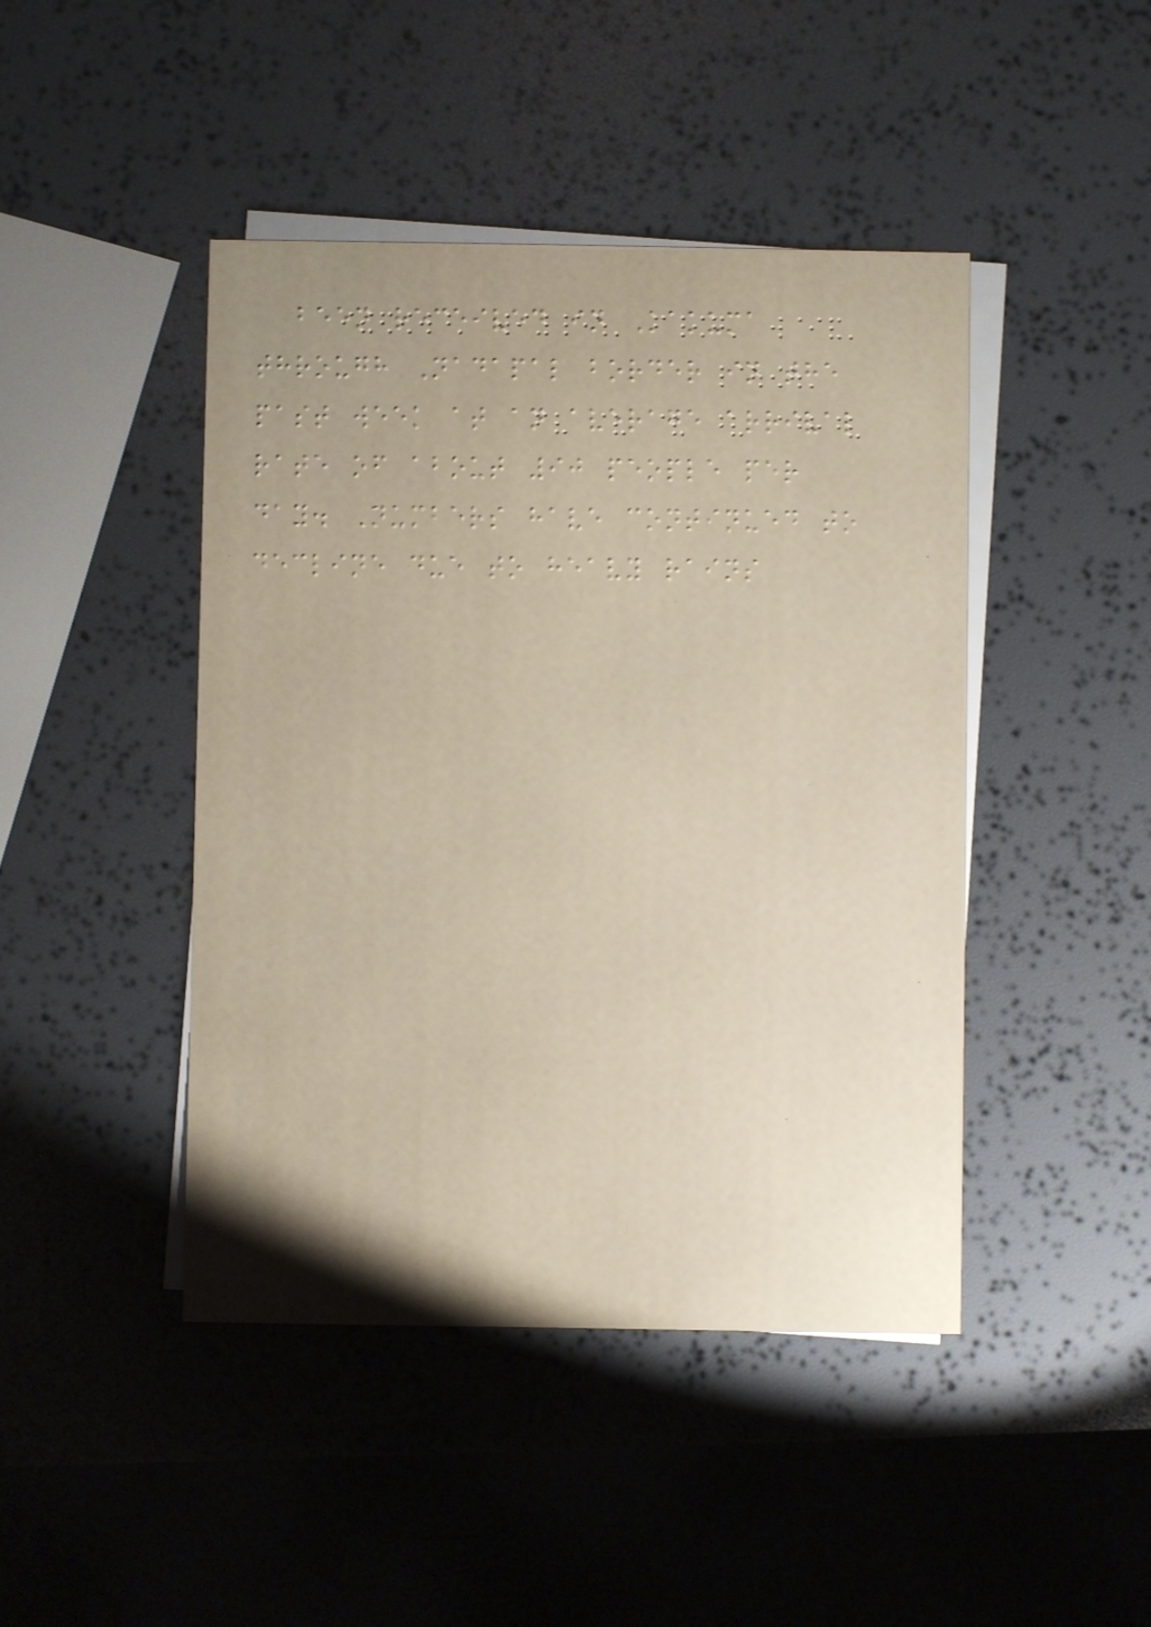been received in Kakuma
through Nadapal border in the
past week at an average arrival
rate of about 90 people per
day. Numbers have continued to
decline due to heavy rains
